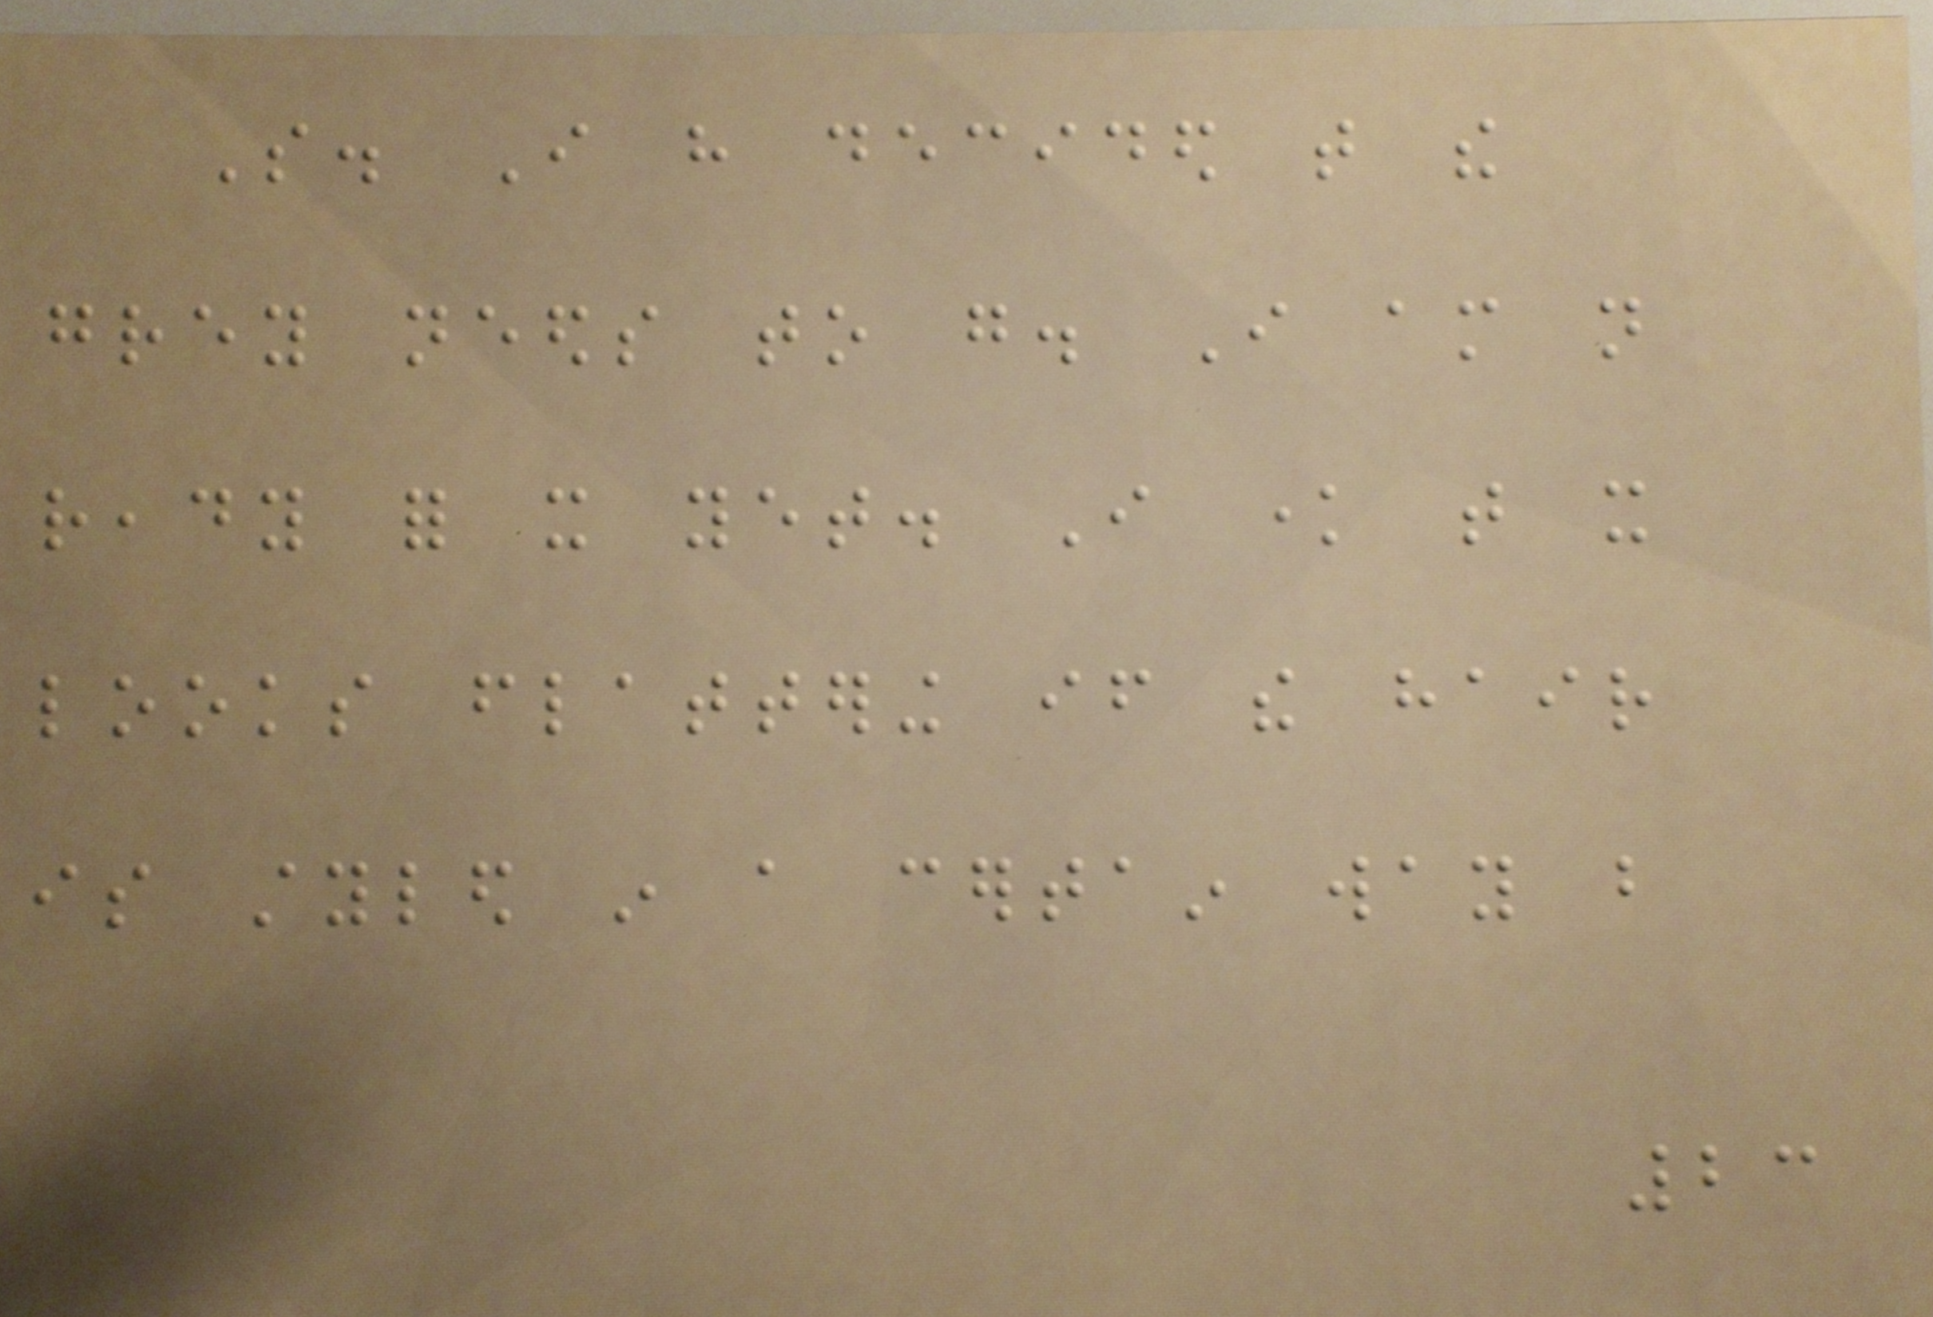So. I have decided that the
grey needs to go. I am not
ready for it yet. I know that it
looks flattering if the hair
is styled in a certain way but
23
